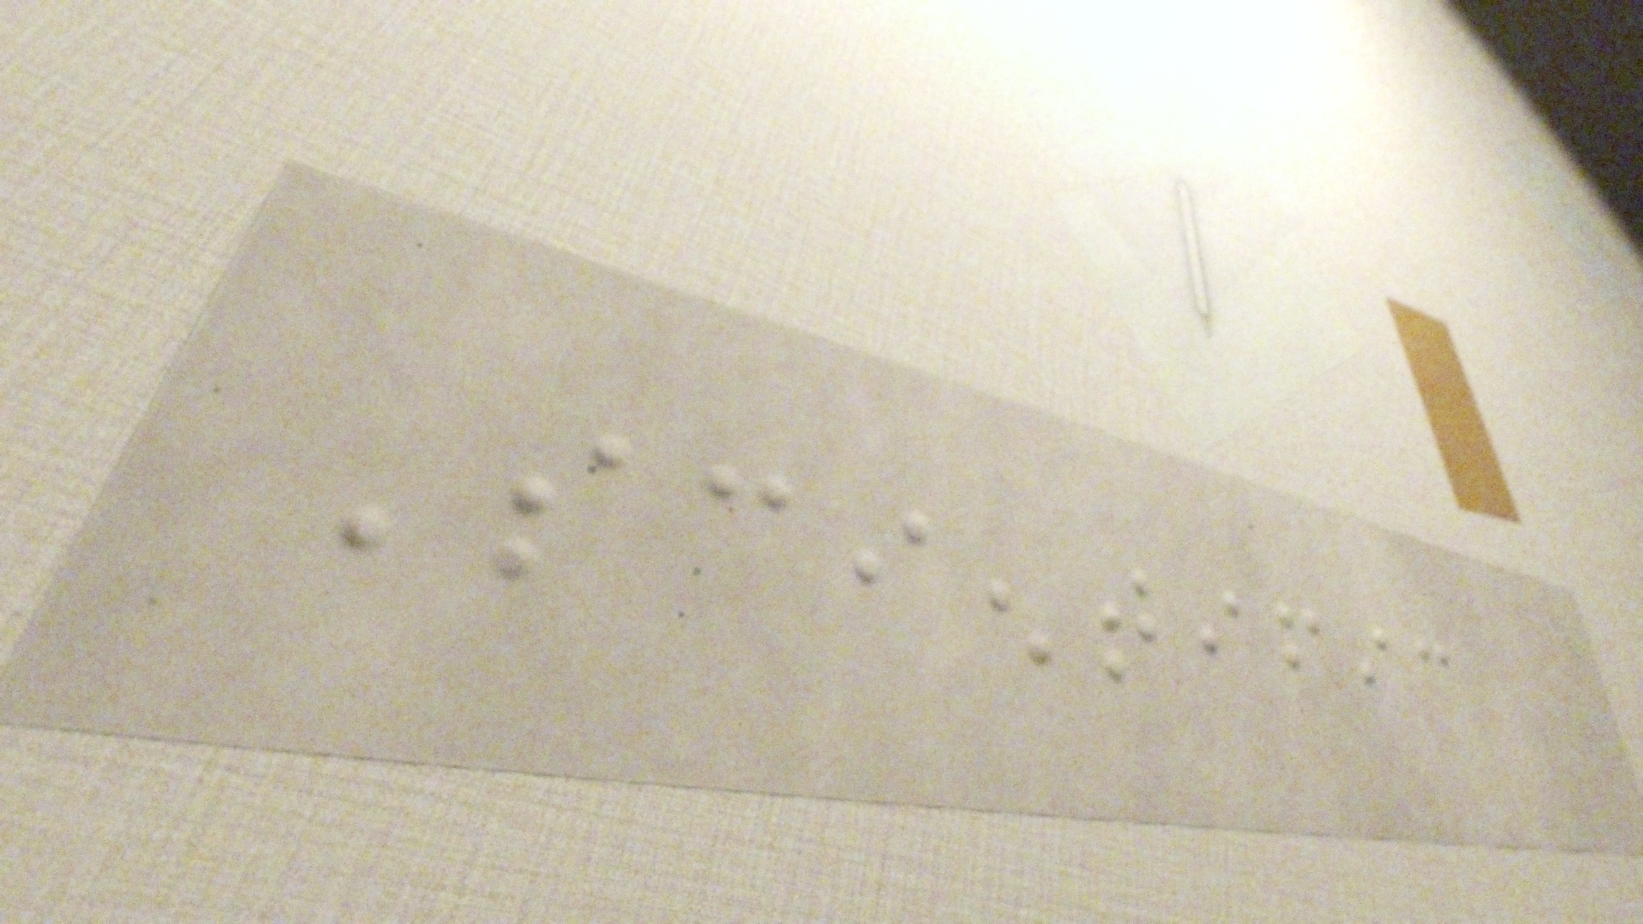Scientific
